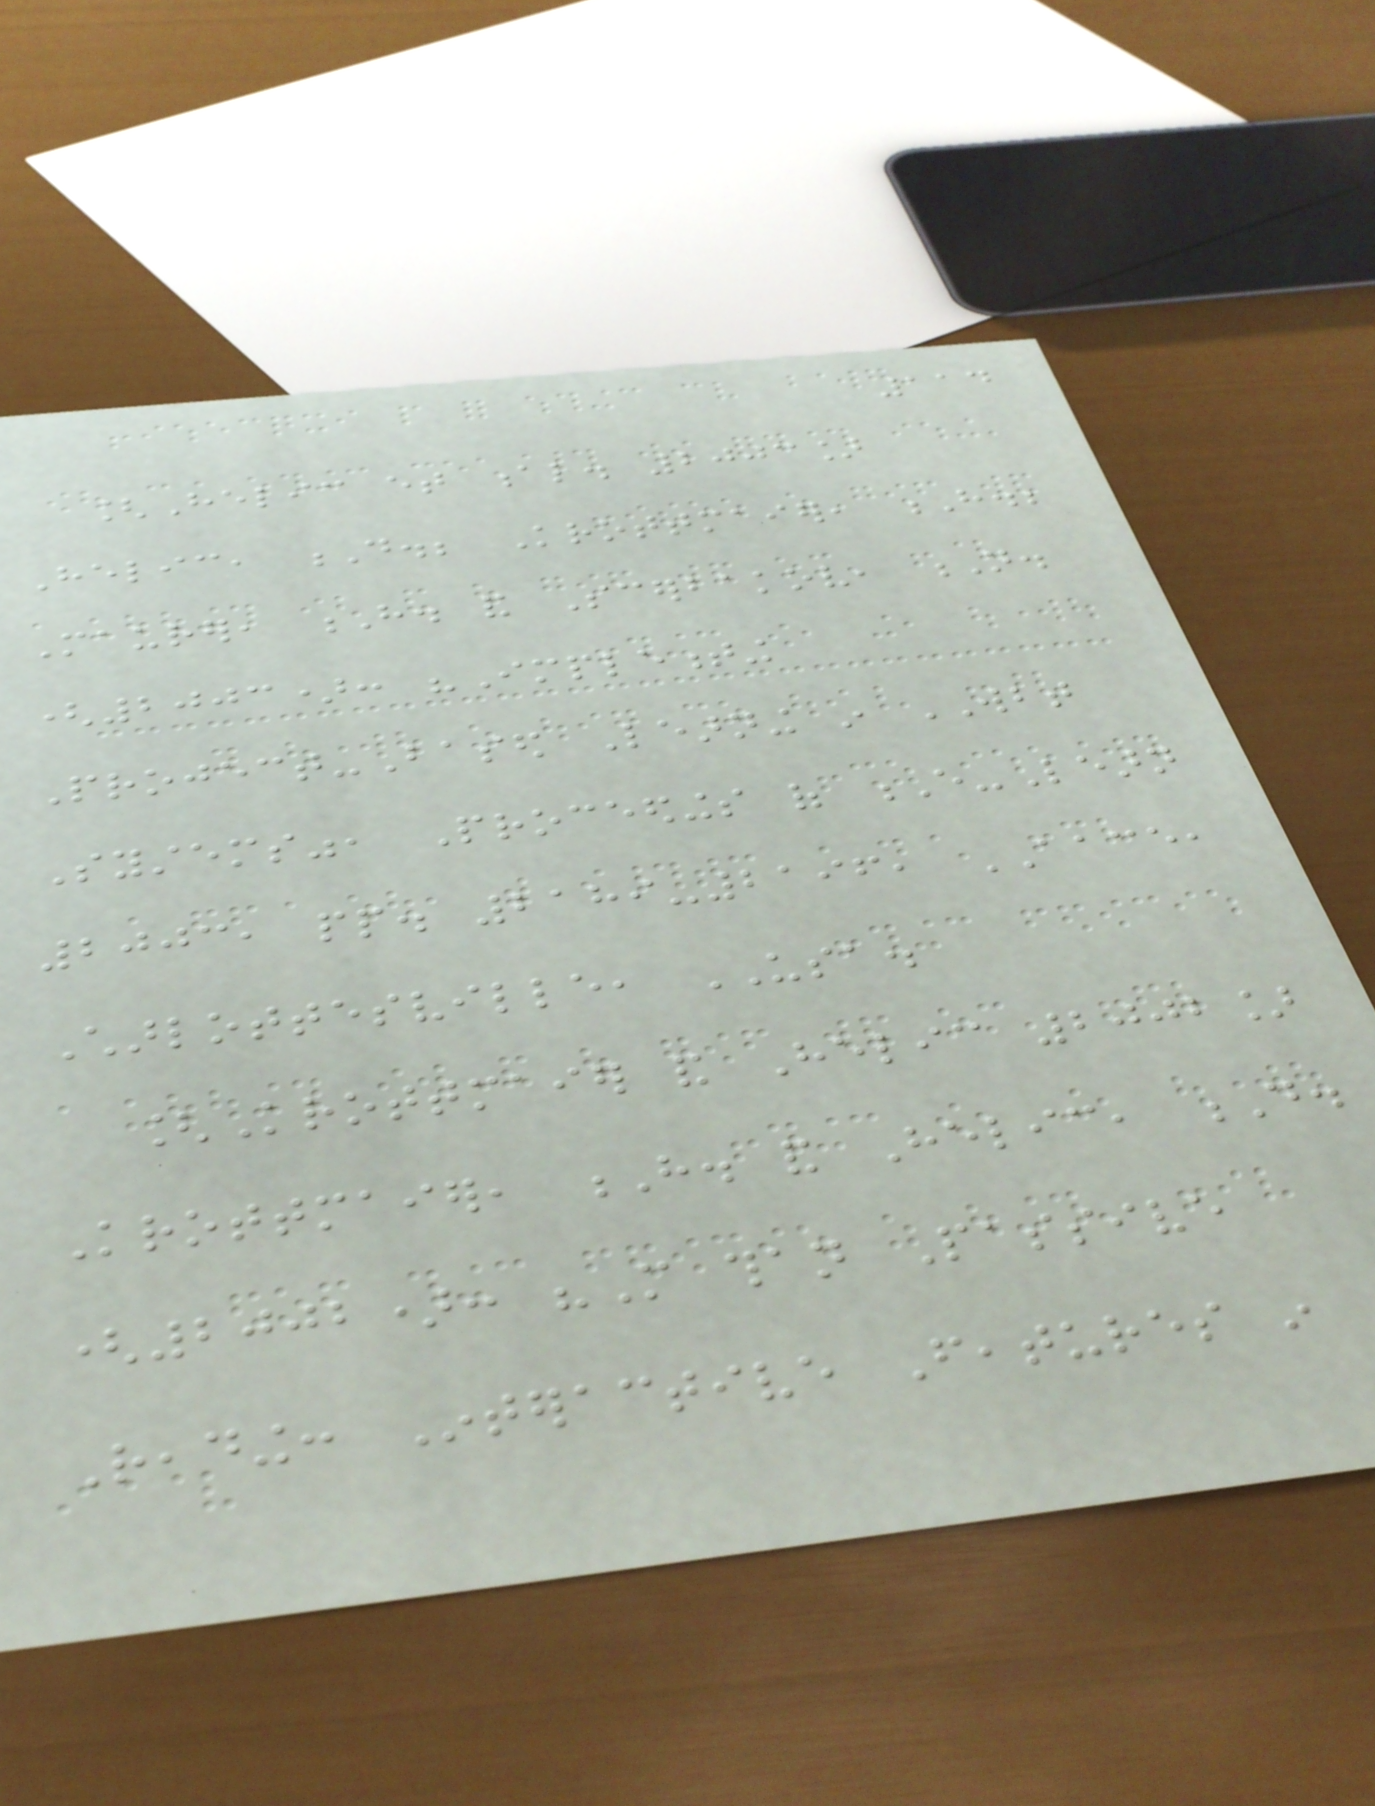114
[Helic et al. 2003]
Helic, D.; Krottmaier, H.;
Maurer, H. and Scerbakov, N.
(2003): "Implementing
Project-Based Learning in WBT
Systems", Proceedings of E-Learn
2003, pp. 2189-2196, AACE,
Charlottesville, USA.
[Krottmaier and Helic 2002]
Krottmaier, H. and Helic, D.
(2002): "More than Passive
Reading: Interactive Features in
